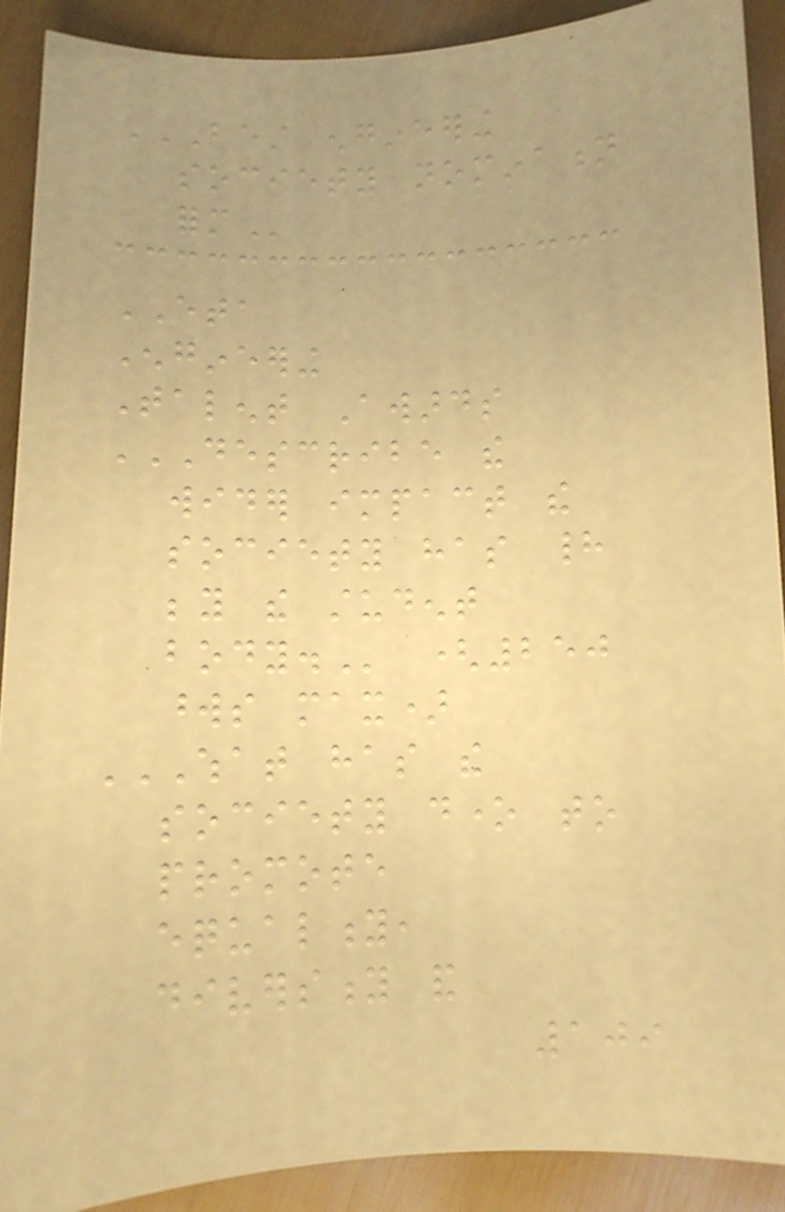BEST ENGINEERING
SOCIETY NOMINATION
FORM
ETA
Engineering
Talent Awards
DESCRIBE THE
WIDER IMPACT THE
SOCIETY HAS HAD
BEYOND THE STUDENT
BODY. (250
words max)
WHAT HAS THE
SOCIETY DONE TO
PROMOTE
EQUALITY,
DIVERSITY AND
109
